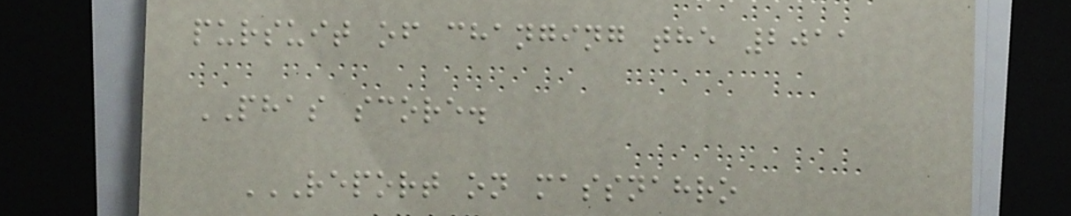pursuit of changing the 2011
PHAS score.
REPORT ON MASSNAHRO
